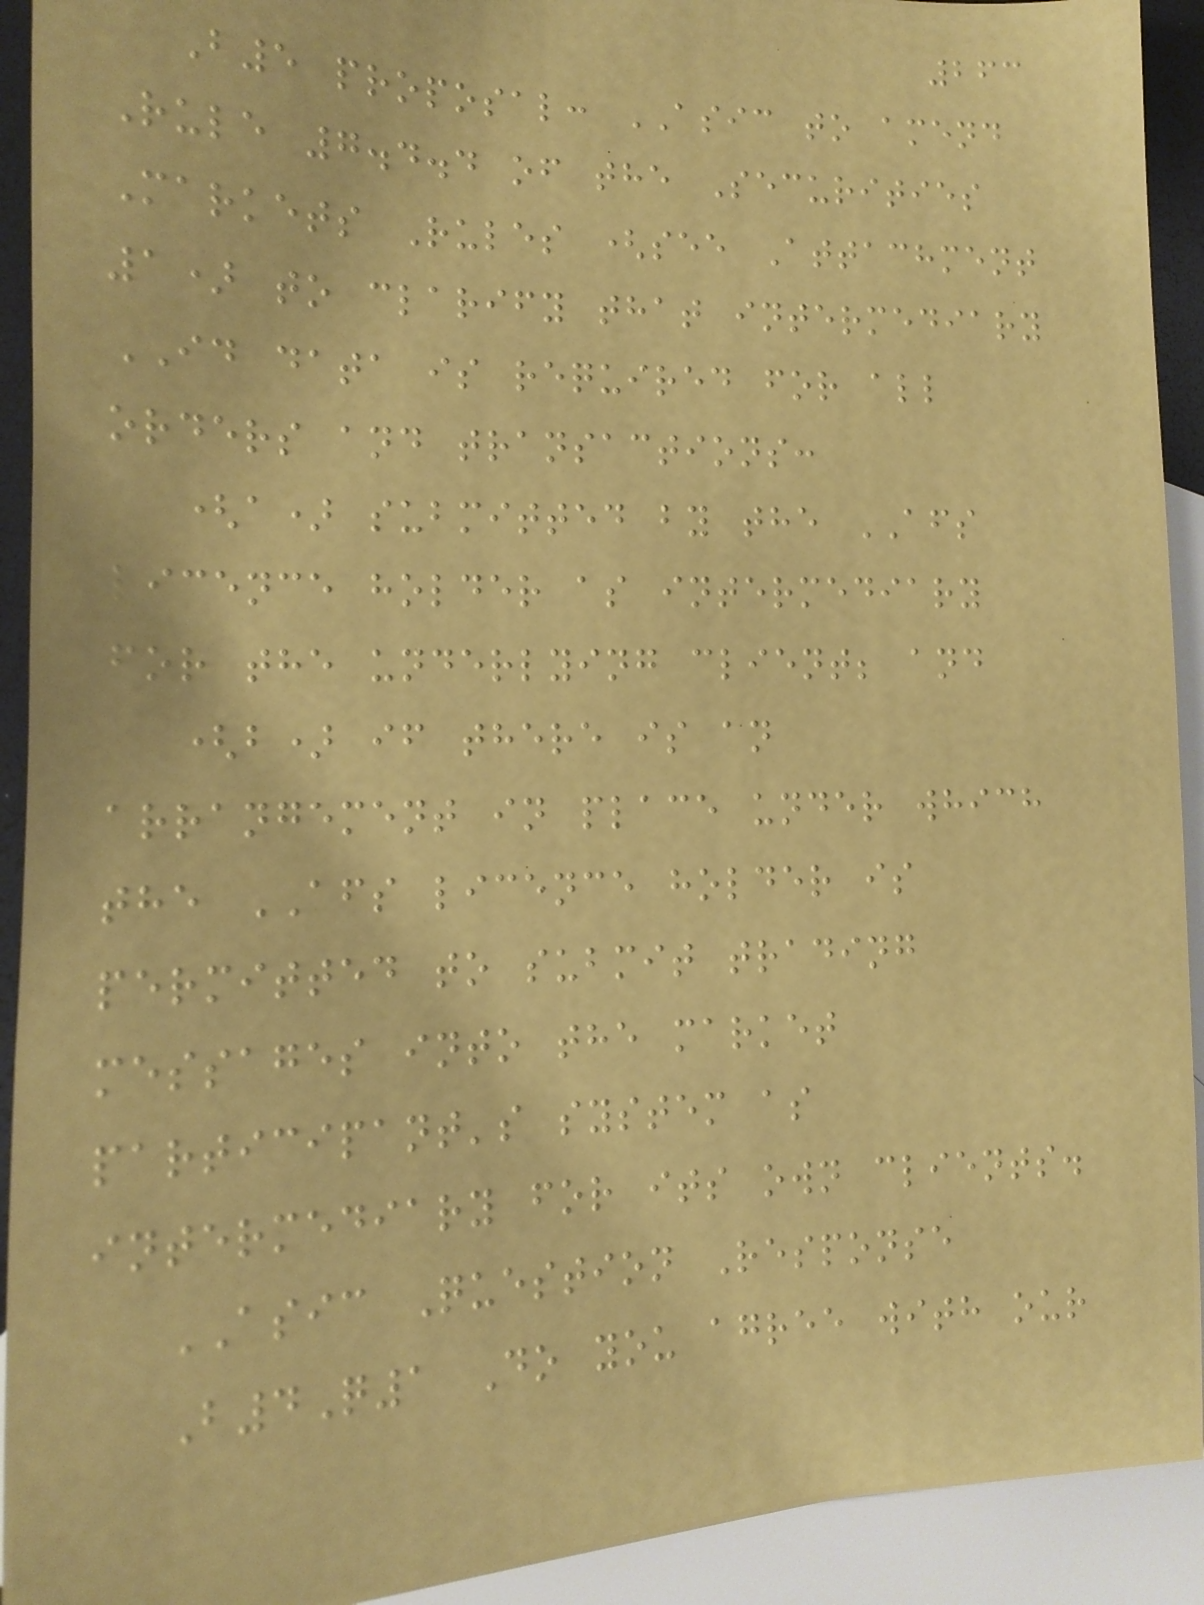263
B5 proposal: ASIC to amend
Rule 7.4.4 of the Securities
Markets Rules (see Attachment
1) to clarify that intermediary
ID data is required for all
orders and transactions:
(a) submitted by the AFS
licence holder as intermediary
for the underlying client; and
(b) if there is an
arrangement in place under which
the AFS licence holder is
permitted to submit trading
messages into the market
participant's system as
intermediary for its own clients.
ASIC Question Response
B4Q1 Do you agree with our
